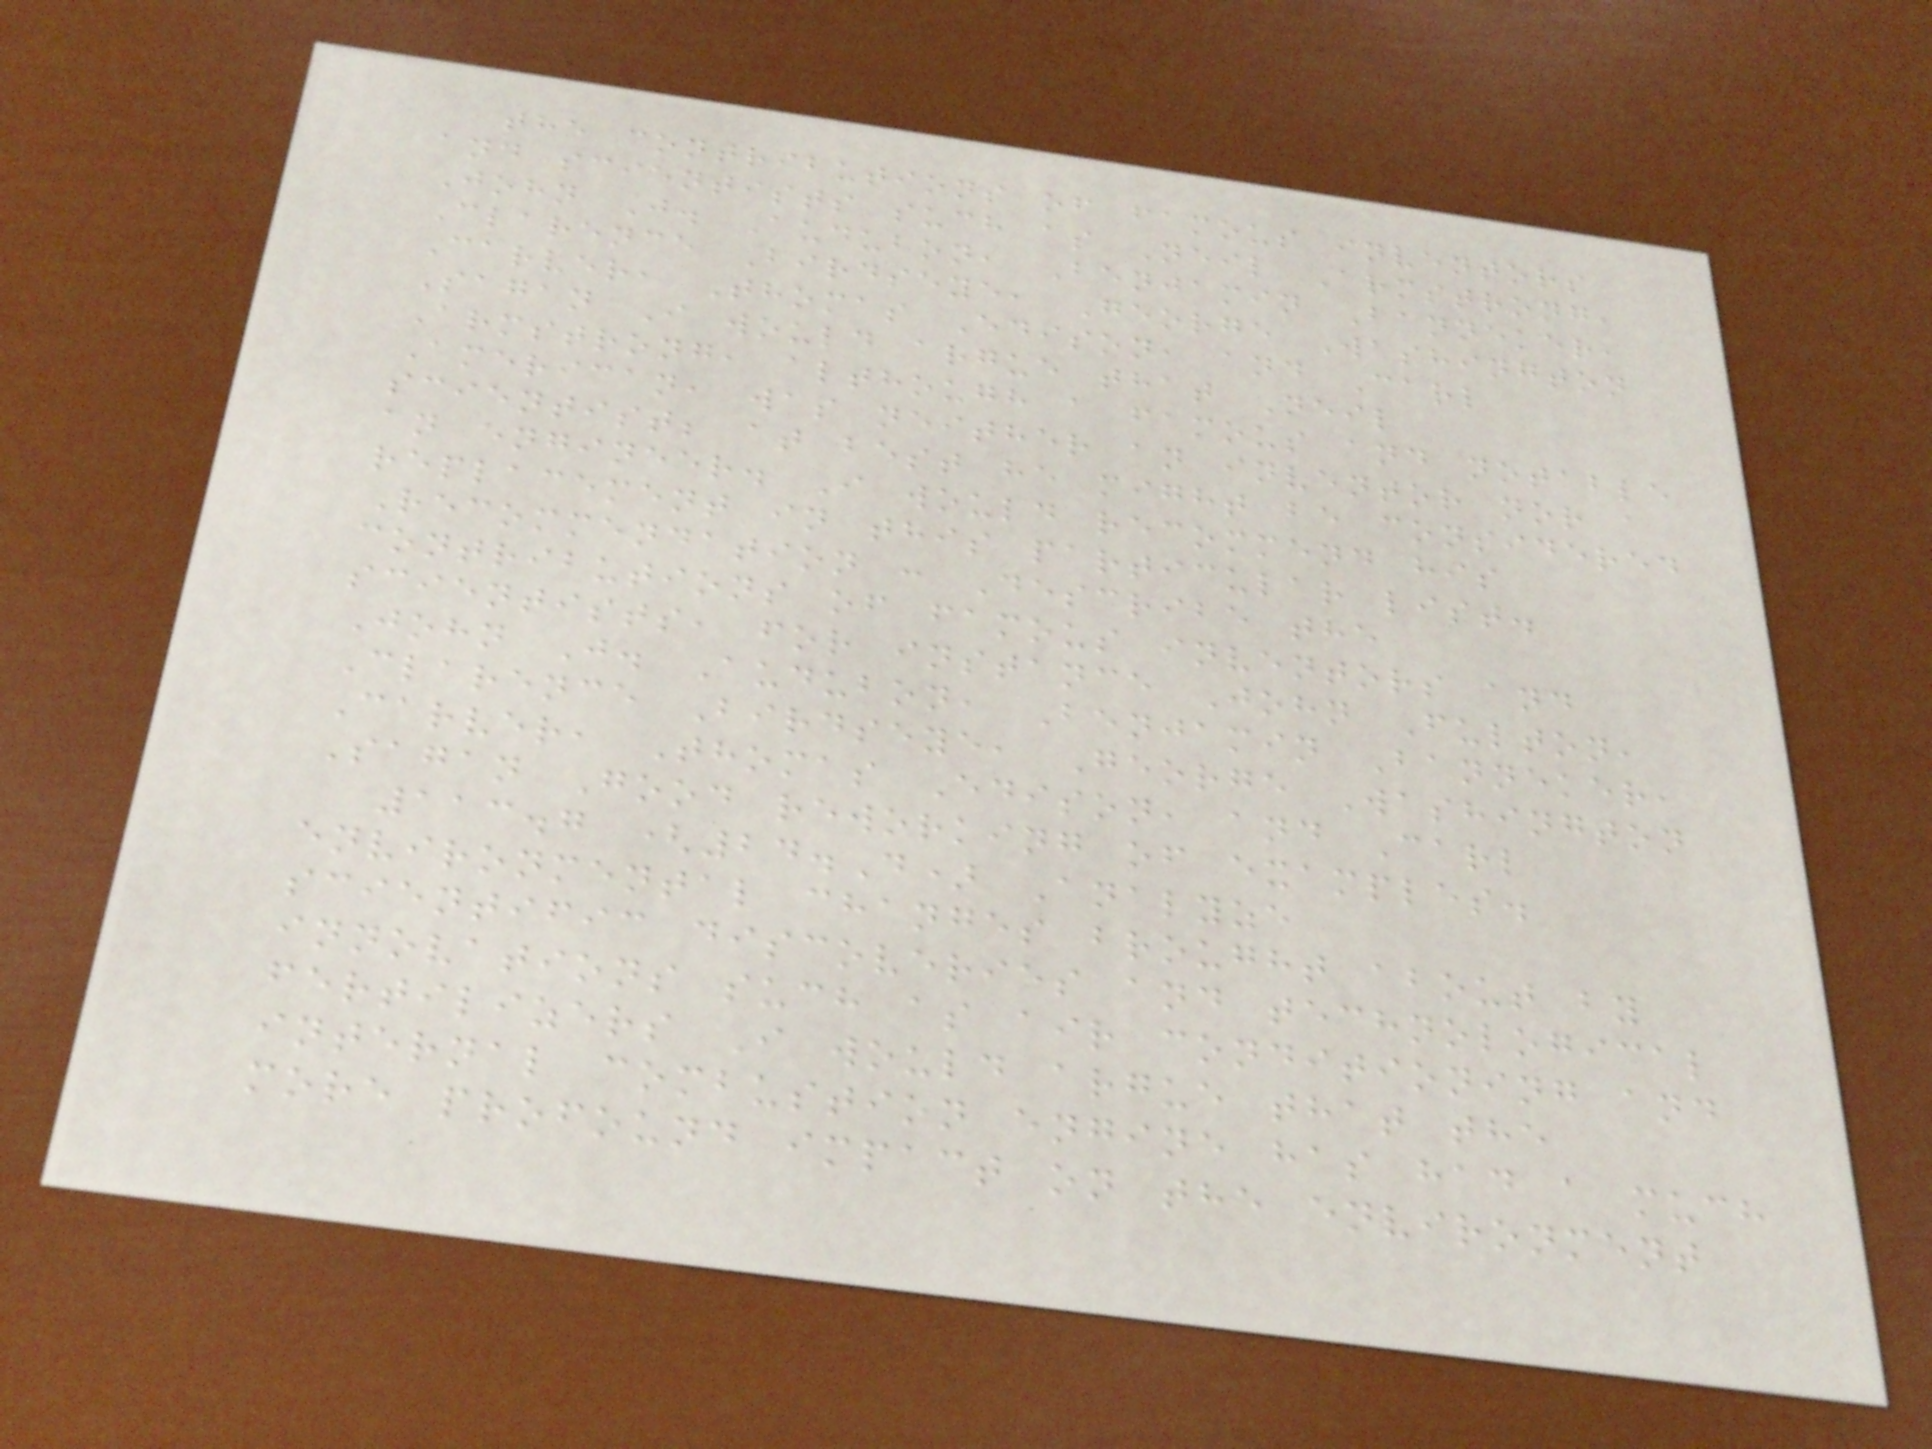the contributions of famous inventors
and scientists such as Neil Armstrong,
John J. Audubon, Benjamin Banneker,
Clarence Birdseye, George Washington
Carver, Thomas Edison, and Carl
Sagan I would argue that Neil
Armstrong, although a famous and notable
American, was neither an inventor nor a
scientist; at best he might be considered
an engineer. I would recommend his
replacement in this particular list.
Recommendation : Describe the
contributions of famous inventors and
scientists, for instance John Fulton,
John J. Audubon, Benjamin Banneker,
Clarence Birdseye, George Washington
Carver, Thomas Edison, and Carl
Sagan Good reworking of examples.
113.7 (24.D) Analyze
environmental changes brought about by
scientific discoveries and technological
innovations such as air conditioning and
fertilizers I would argue that the
internal combustion engine has had a much
more profound impact on the environment
